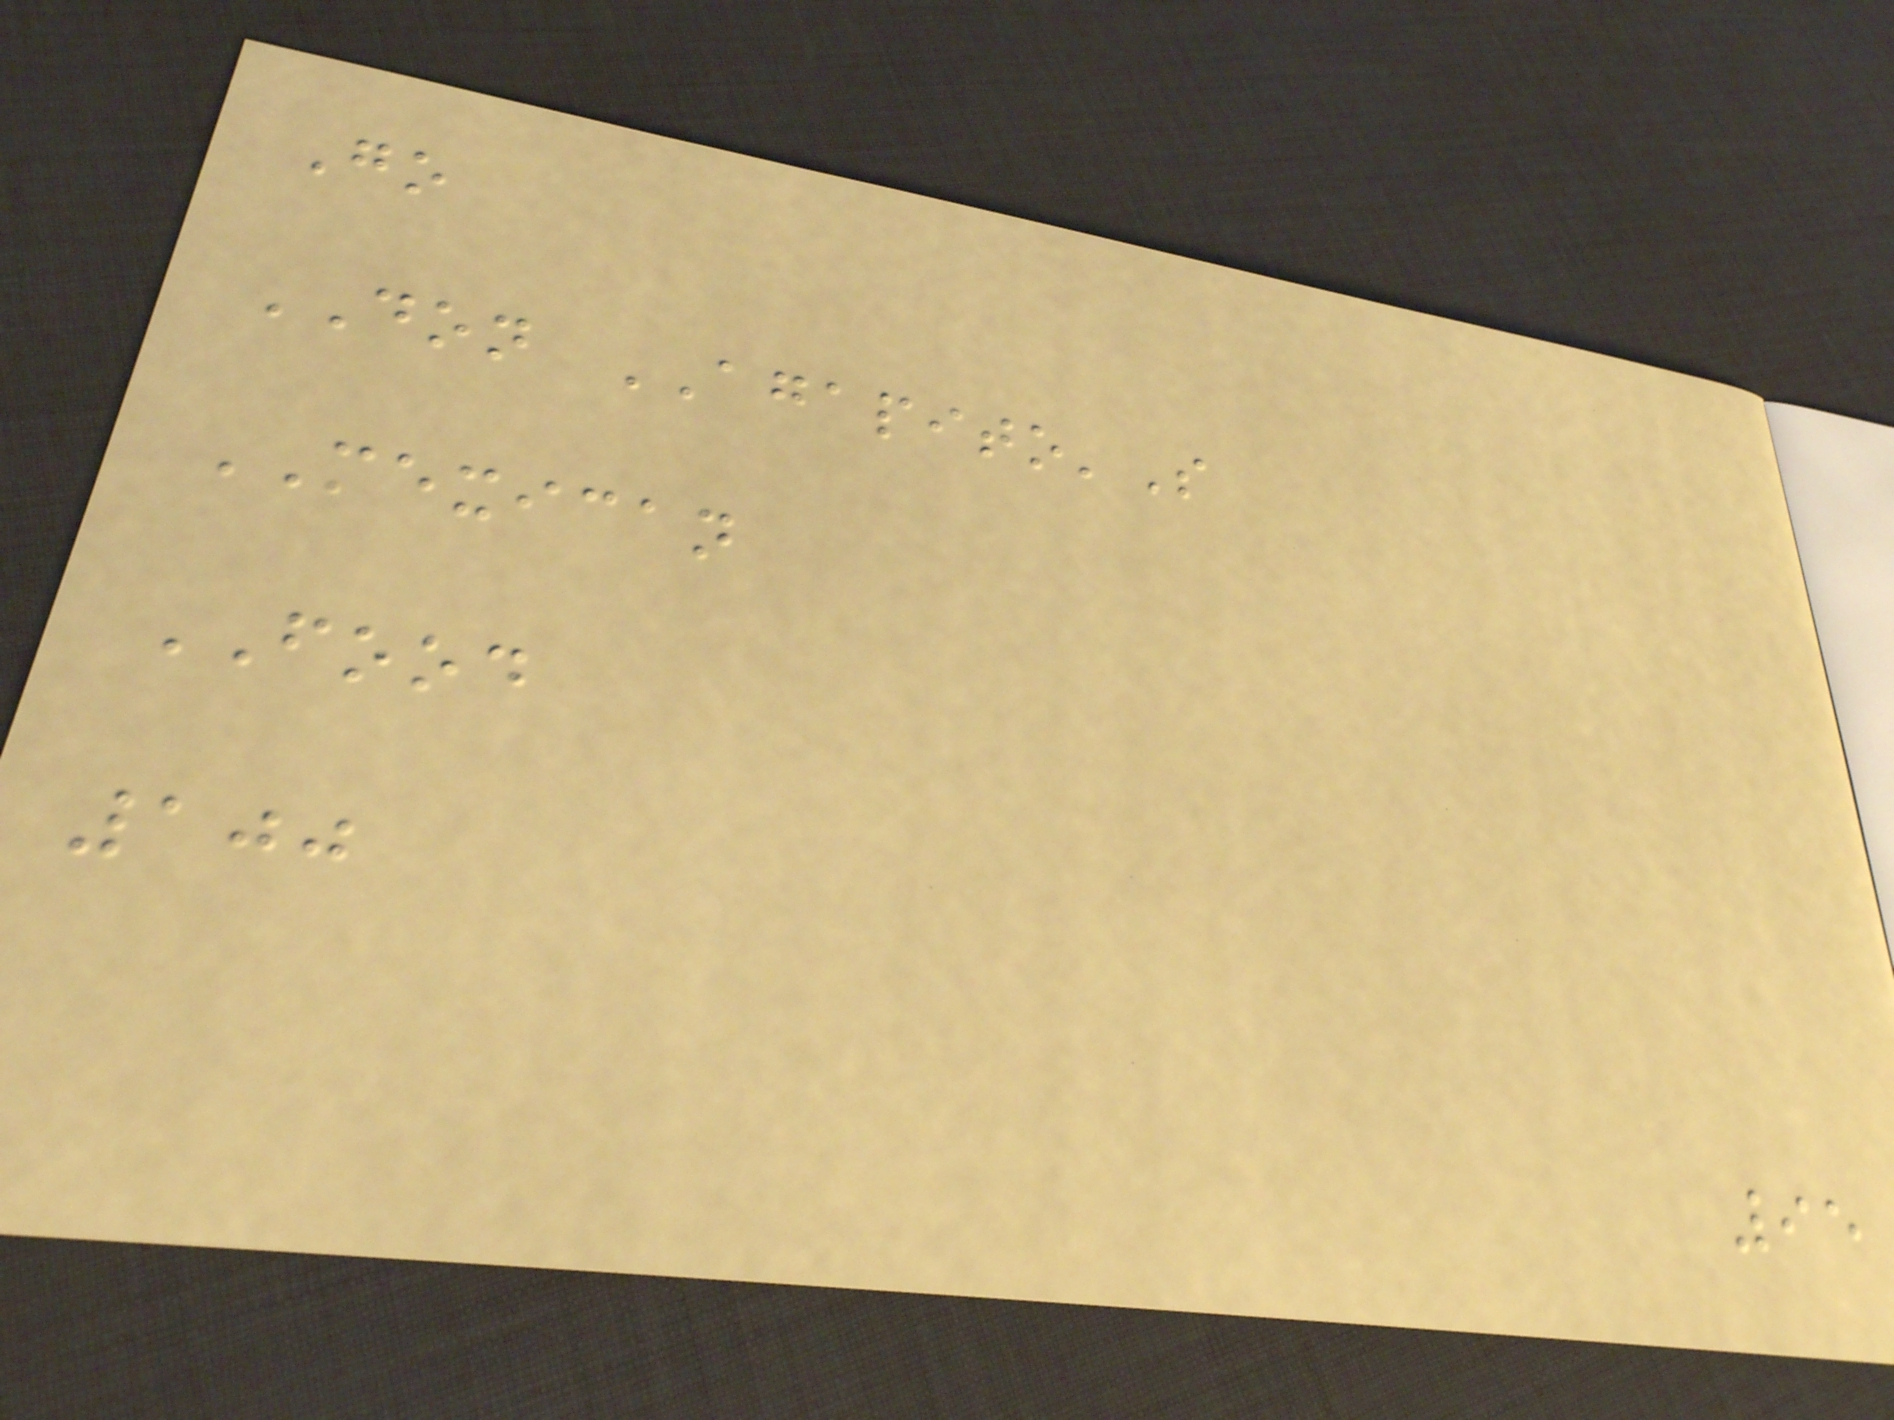Go
DON AGAPITO'S
MEXICAN
FOOD
100
95
